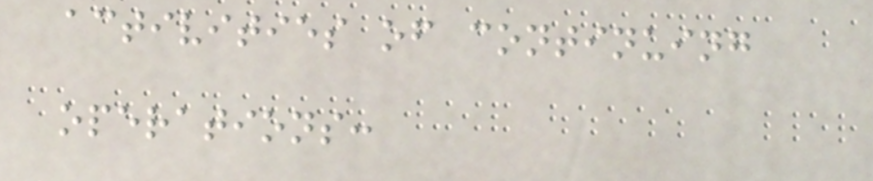activities of continuing
operations:
